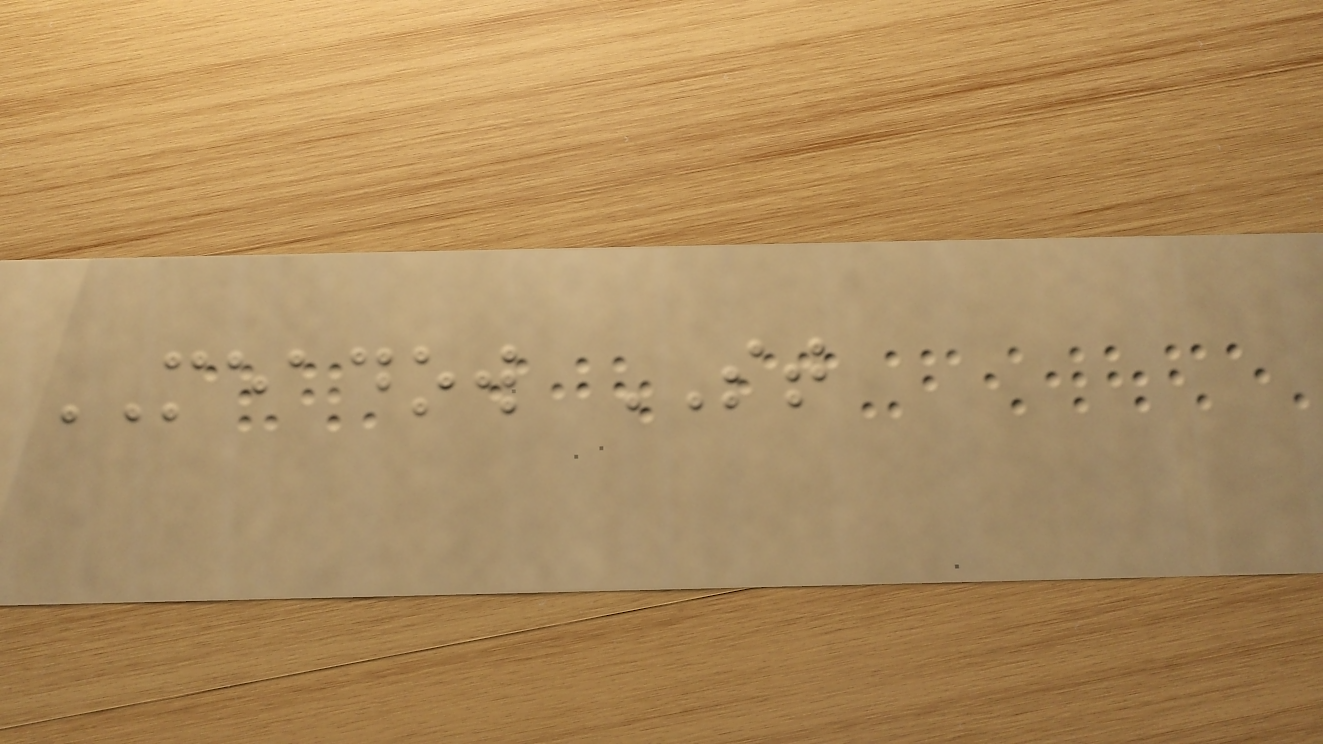MEADOW ST
